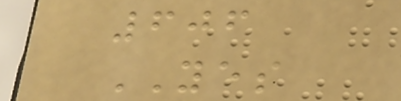606
YES
